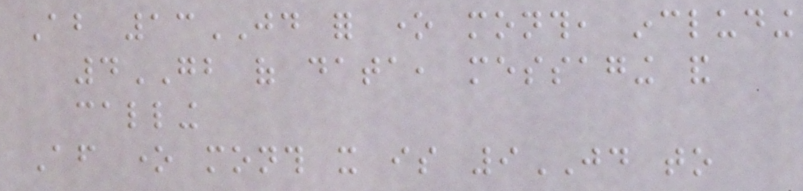About 13JD for one month, including
4GB of data, messaging and
calling
After one month it is 9JD to
